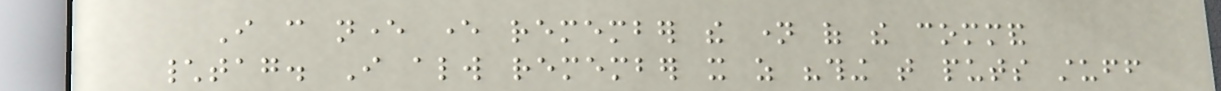I can never ever remember the name of the command
\tag. I always remember it as "thing that puts stuff
